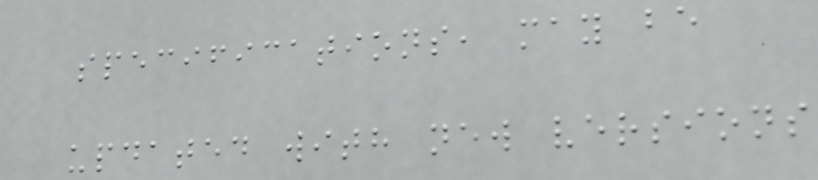specifications, may be
updated with new versions
